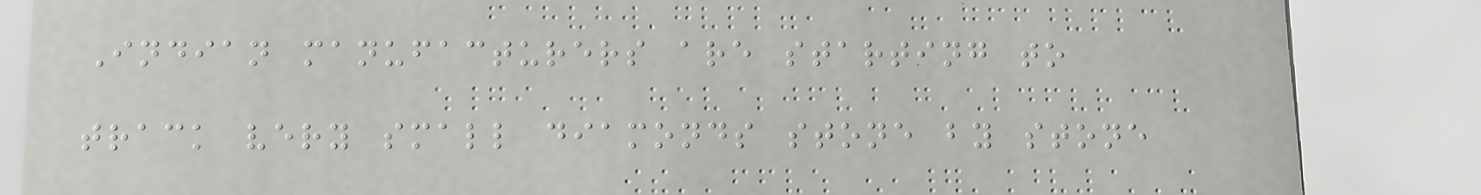Indian manufacturers are starting to
track very small diamonds stone by stone
